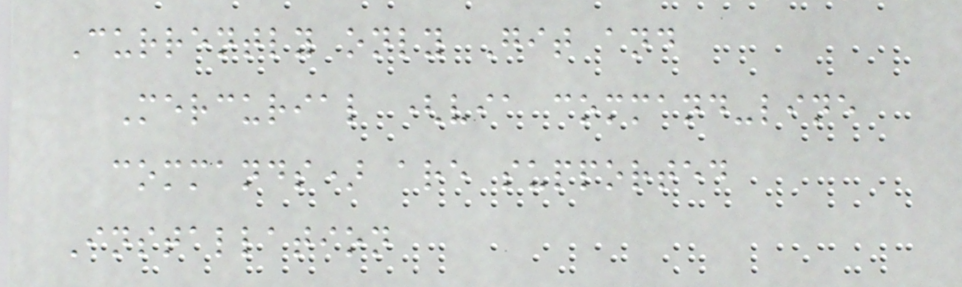Currently only Git and
Mercurial (via command-line
commands) are supported
Installation
